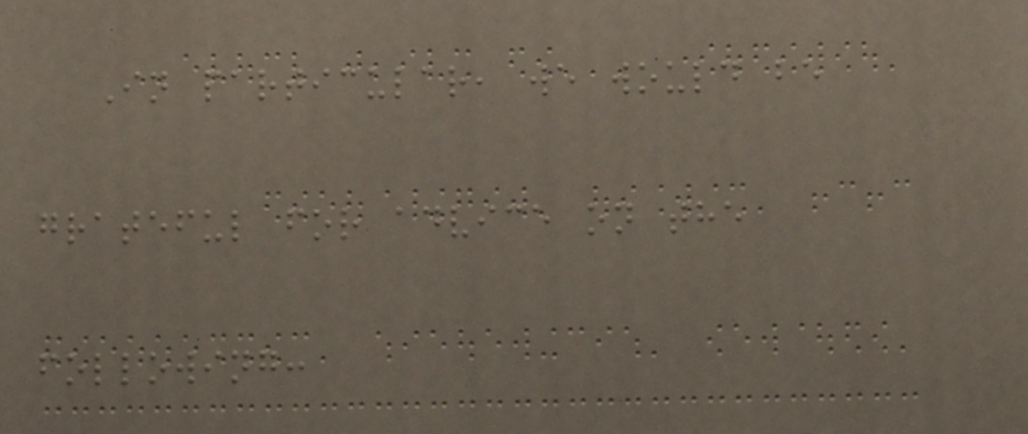In particular, we would be
grateful for advice on the
following:
